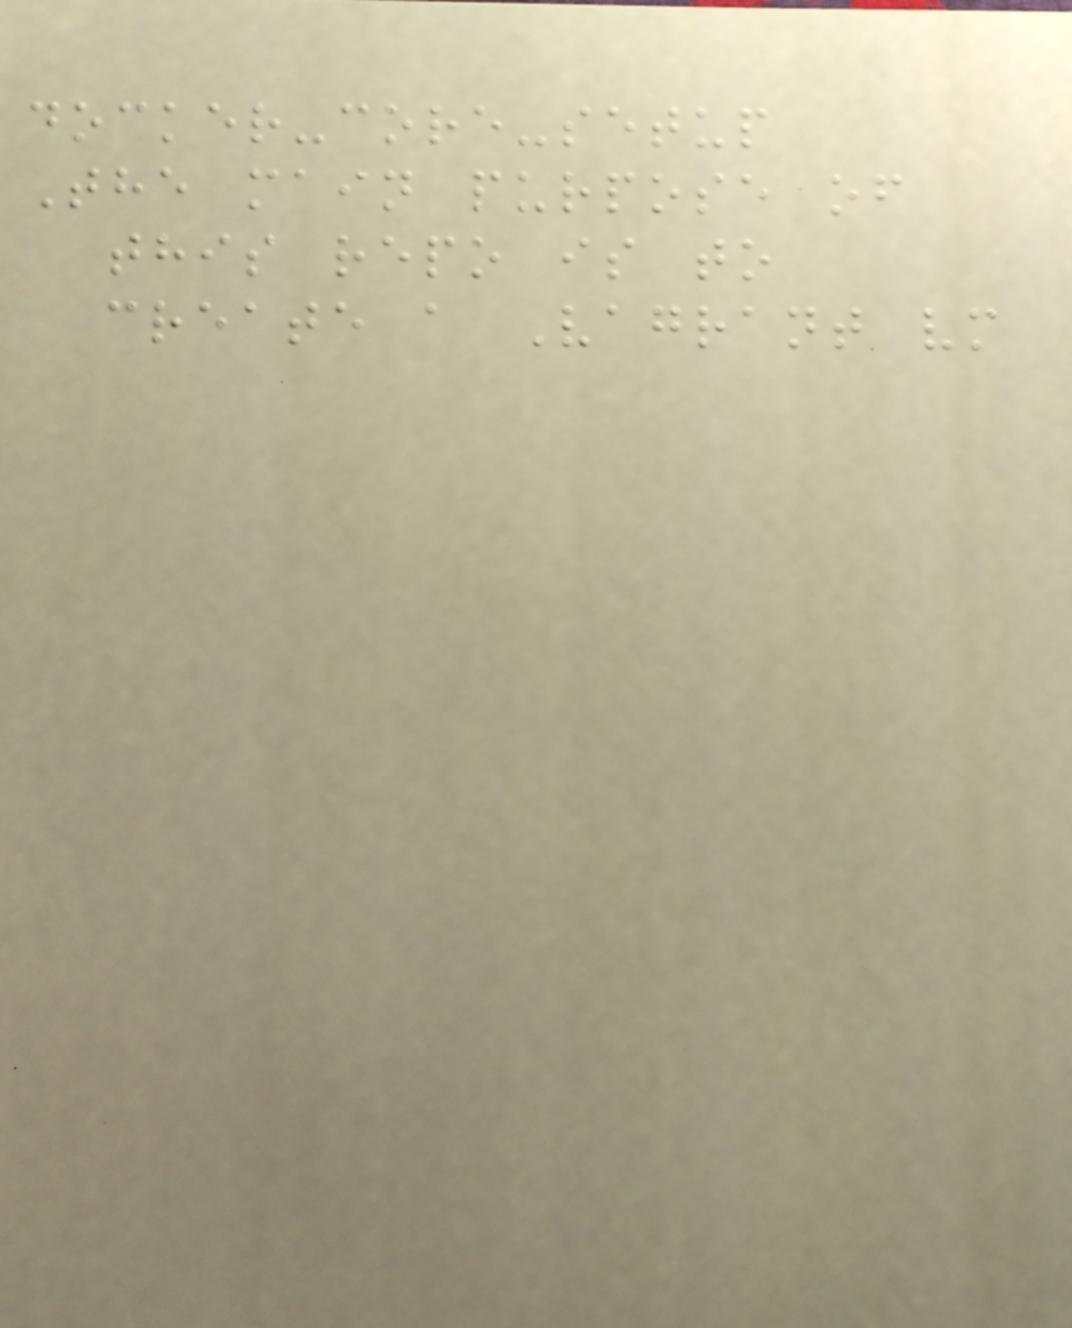docker-core-setup
The main purpose of
this repo is to
create a Vagrant vm
